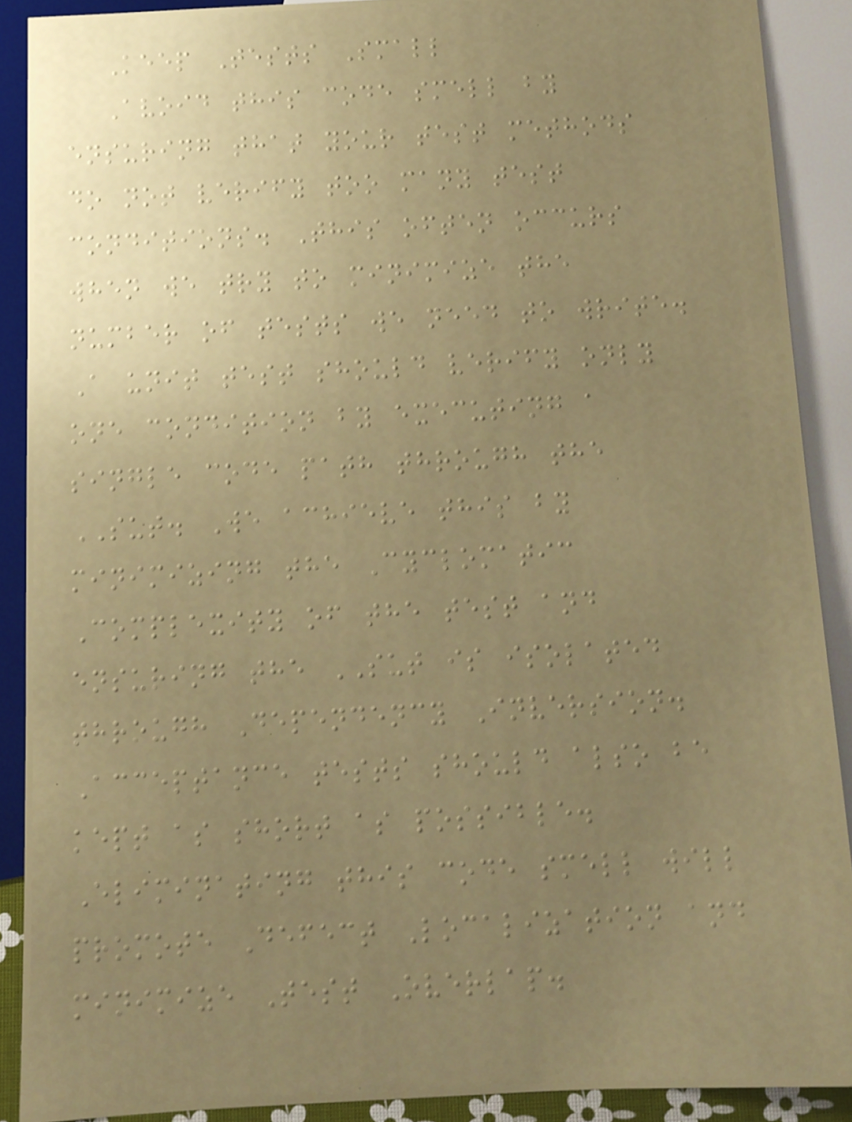Keep Tests Small
Avoid this code smell by
ensuring that your test methods
do not verify too many test
conditions. This often occurs
when we try to minimize the
number of tests we need to write.
A unit test should verify only
one condition by executing a
single code path through the
SUT. We achieve this by
minimizing the Cyclomatic
Complexity of the test and
ensuring the SUT is isolated
through Dependency Inversion.
Acceptance tests should also be
kept as short as possible.
Eliminating this code smell will
promote Defect Localization and
minimize Test Overlap.
